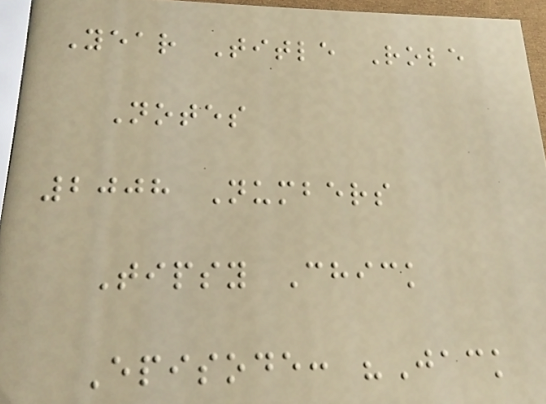Year Title Role
Notes
2008 Numbers
Tipsy Chick
Episode: "Jack
